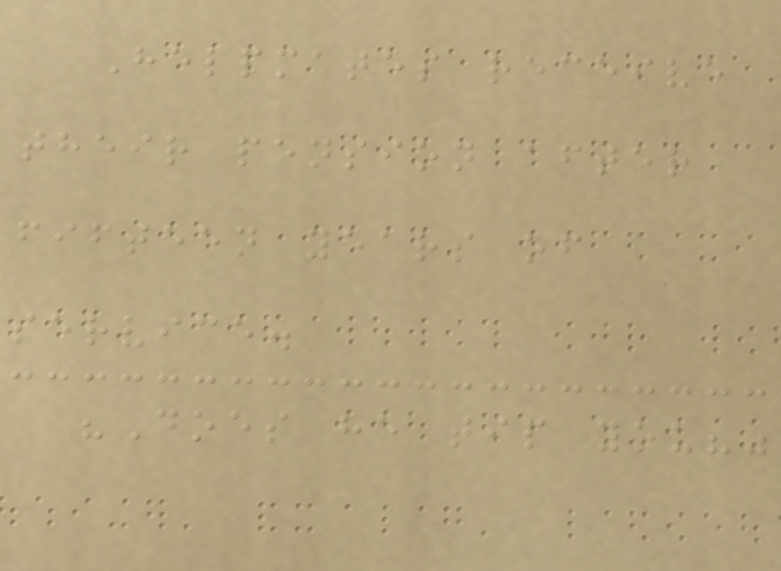Helpmates receive
their pension after
fifteen years of
service.
"Does he tip you?"
